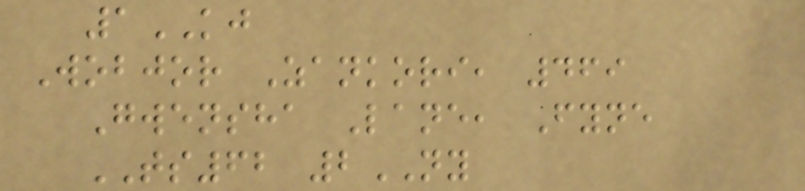1KJ
Wobjor Zankori, 469
Gwensha Lane, Fyne
TS62 2NY
